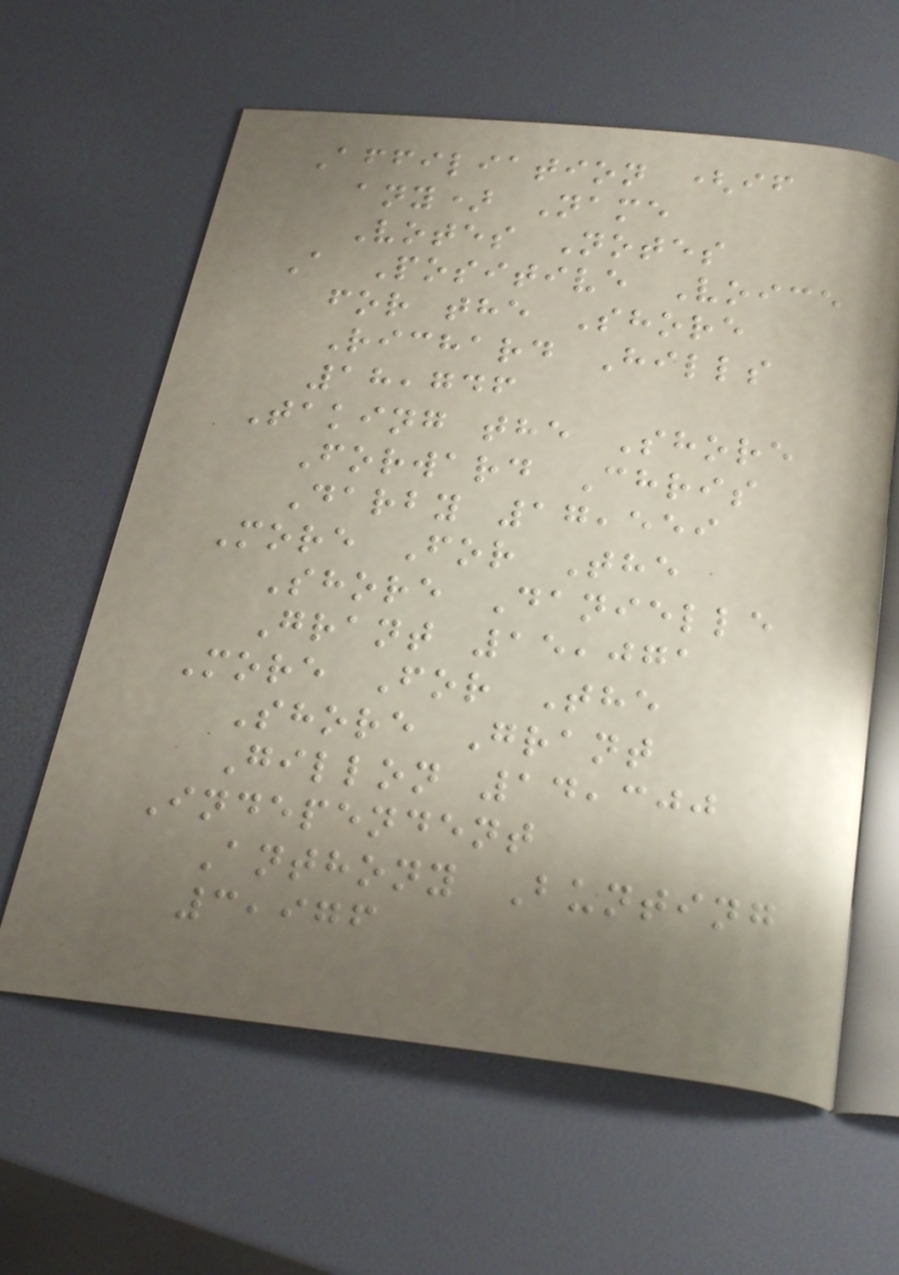Affiliation (if
any) Name
Votes Notes
A Positive Voice
for the Shore
Richard Hills
18,746
Taking the Shore
Forward Chris
Darby 17,559
More For The
Shore Danielle
Grant 15,071
More For The
Shore Grant
Gillon 14,300
Independent
Anthony Bunting
3,976
